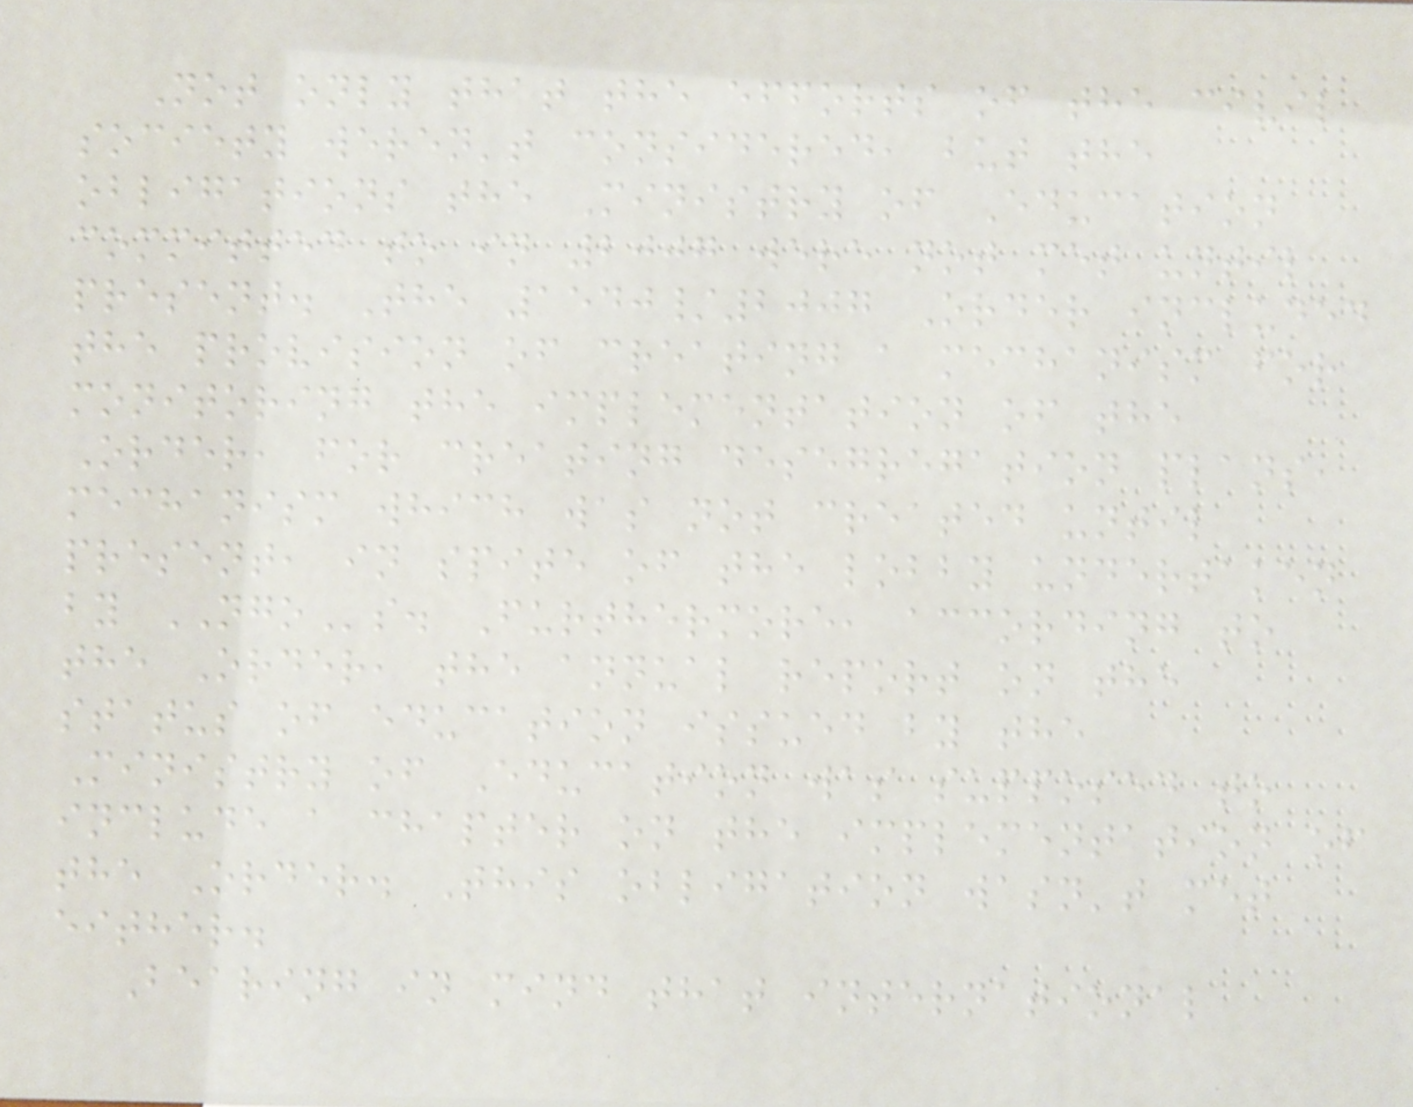Not only that the efforts of the civil
society weren't considered, but the
obligations the Ministry of Education
committed to in 2007 were not met until
present. The 1540/2007 Order included
the provision of creating a mechanism for
monitoring the implementation of the
Order, for creating desegregation plans,
mechanism which was not created until
present, in spite of the lobby undertaken
by NGOs. Furthermore, according to
the Order, the annual report on the
status of education issued by the
Ministry of Education was supposed to
include a chapter on the implementation of
the Order. This obligation wasn't met
either.
Bearing in mind that international
